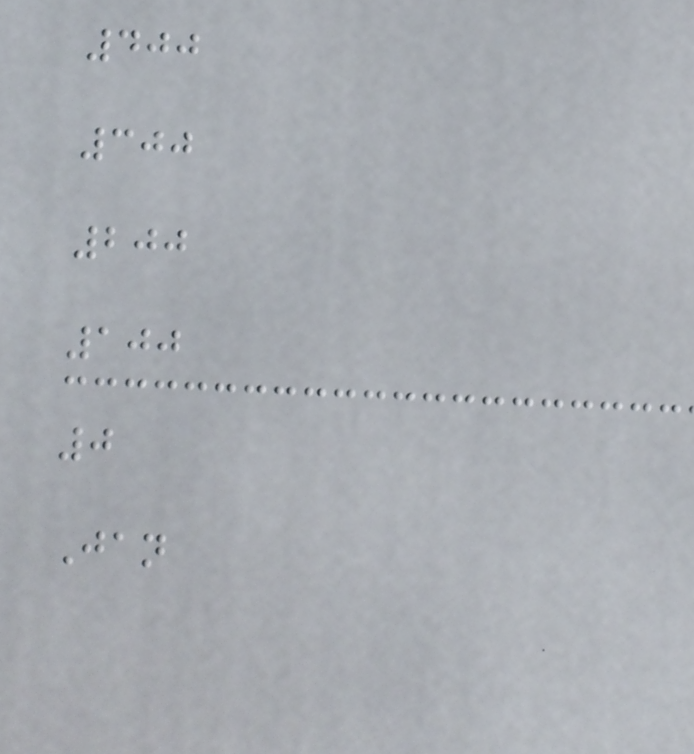400
300
200
100
0
Jan
